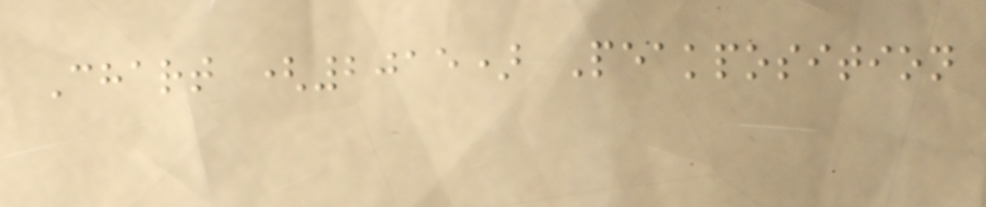Chart (2015) Peakposition
